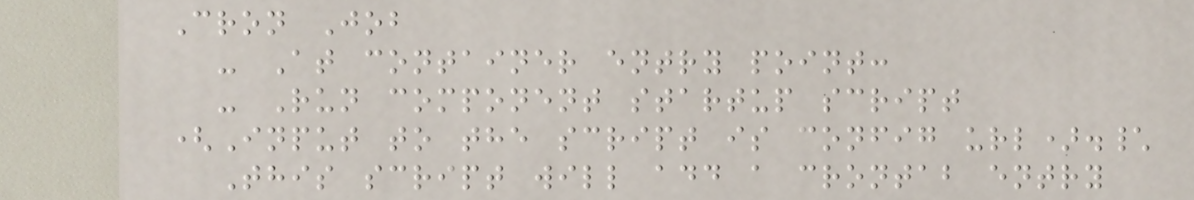Cron Job
- At container entry point:
- Run component startup script
(Input to the script is config url).\
This script will add a crontab entry
